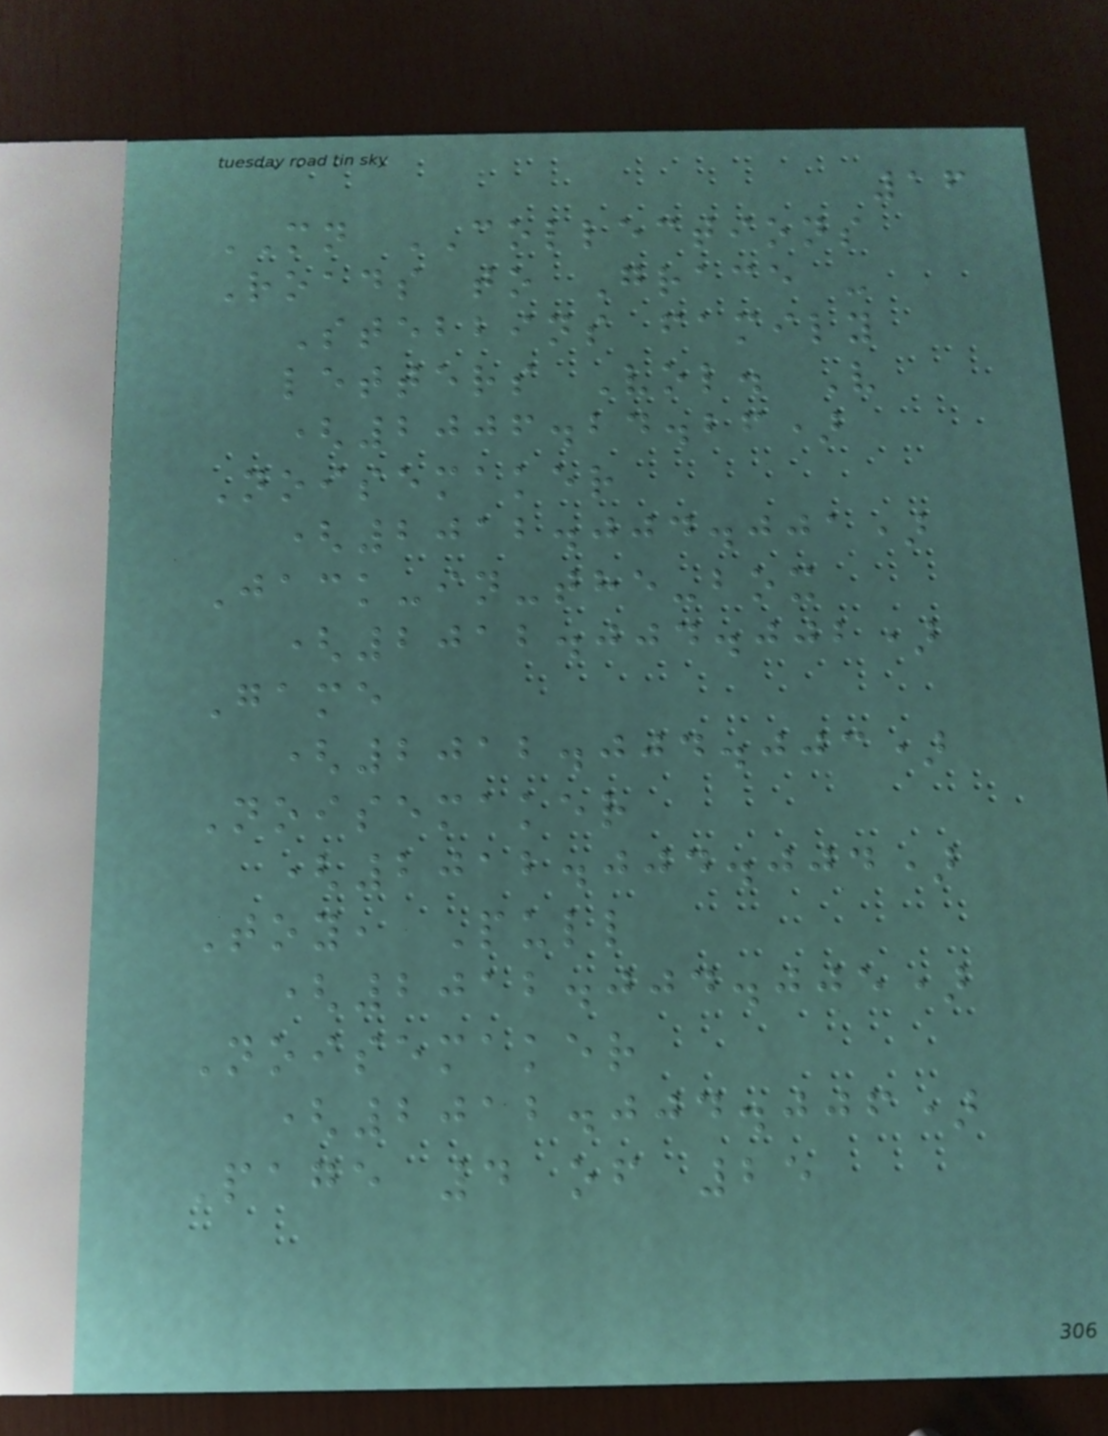16
MN COLLECTIONS
Roads to Grace -
Stebbins family
letters Vol. V
(2006.24.26)
Noisemaker
(2012.004.001)
Jack-in-the-box
(2012.004.002)
Game
(2012.004.003)
Noisemaker
(2012.004.004)
Toy, Pull
(2012.004.005)
Noisemaker
(2012.004.006)
Page 4 of 25
